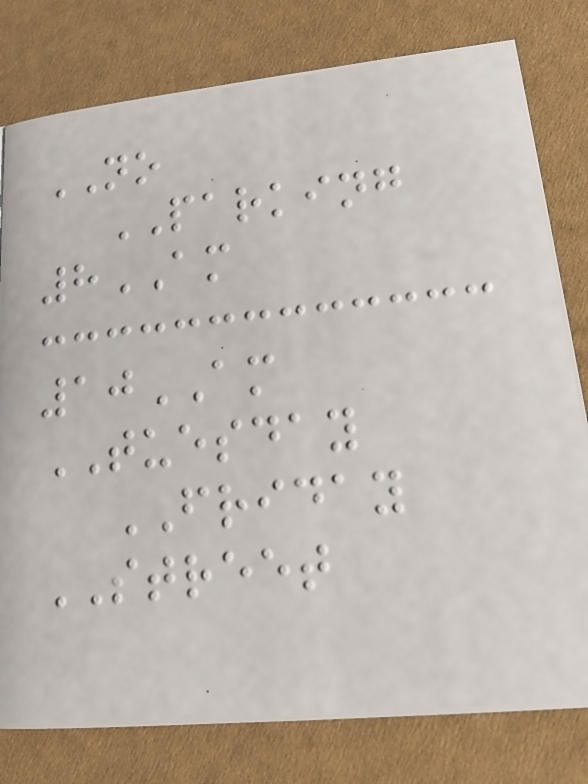NO
PARKING
8AM
10AM
TUESDAY
FRIDAY
STREET
